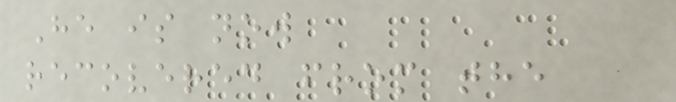He is now
recovered from the
